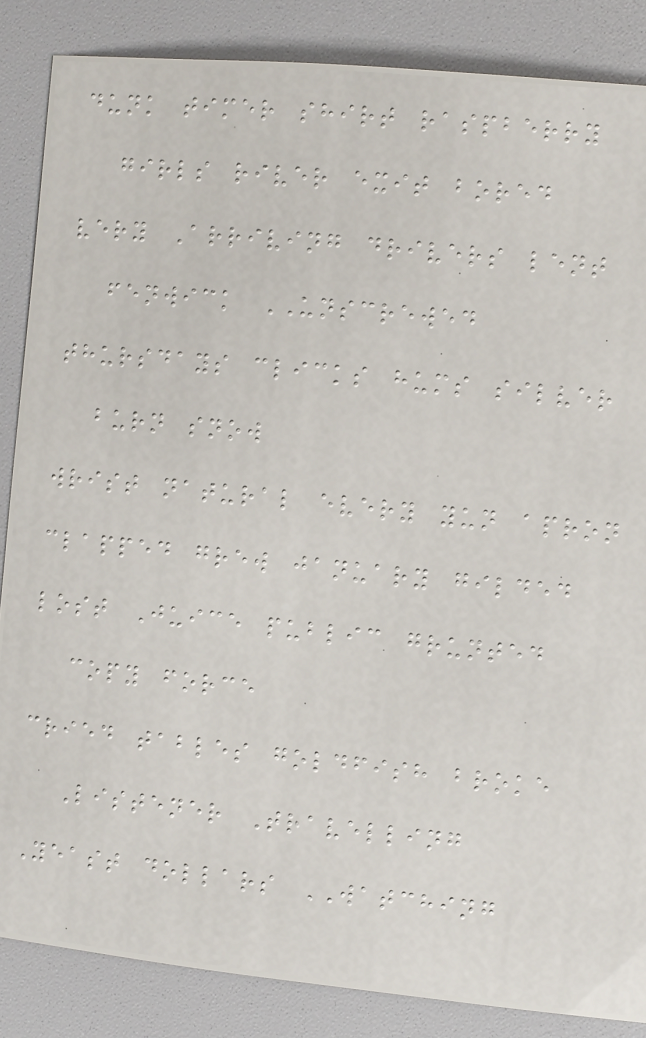dunk timer shirt raspberry
girls river exit bored
very Arriving drivers lent
fenwick UNSCREWED
thursdays clicks hums silver
burn snow
wrist natural every yun apron
clapped grew january gilded
lost Juice public grunted
copy force
cried tables goldfish broke
Listener Travelling
Yeast dollars WATCHING
